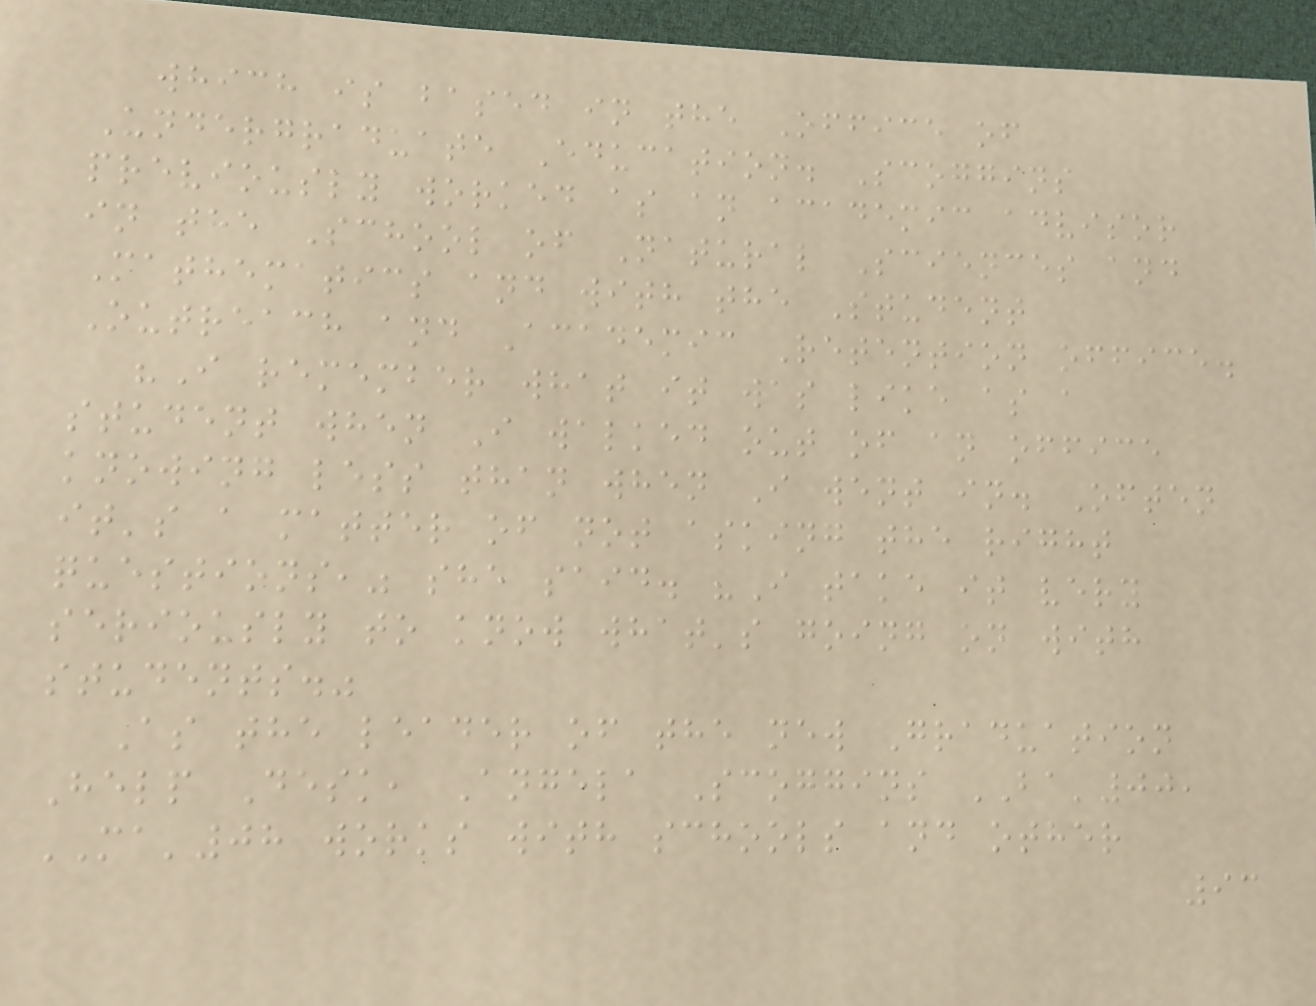which is based in the Office of
Undergraduate Education. Scoggins
previously worked as an academic advisor
in the School of Natural Sciences and
Mathematics and with the Student
Outreach and Academic Retention office.
"I remember what it was like as a
student when I walked out of an office
knowing less than when I went in. Often
it's a matter of not asking the right
questions," she said. "I take it very
seriously to know what's going on with
students."
As the leader of the new Graduation
Help Desk, Angela Scoggins BA'00,
MA'08 works with schools and other
93
